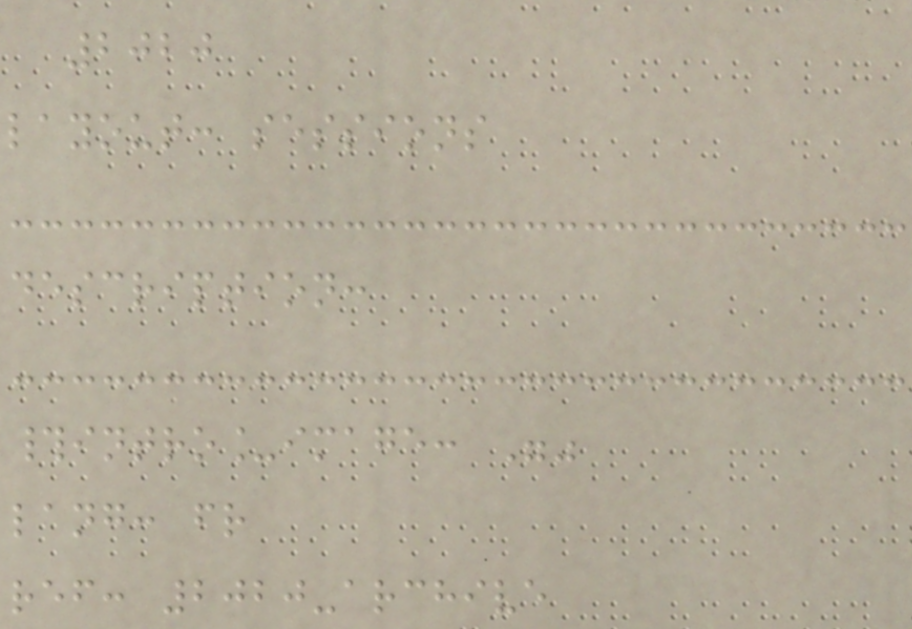2020
layout: sessions
description:
#intro_image: ""
lang: fr
ref: 2020-archive
